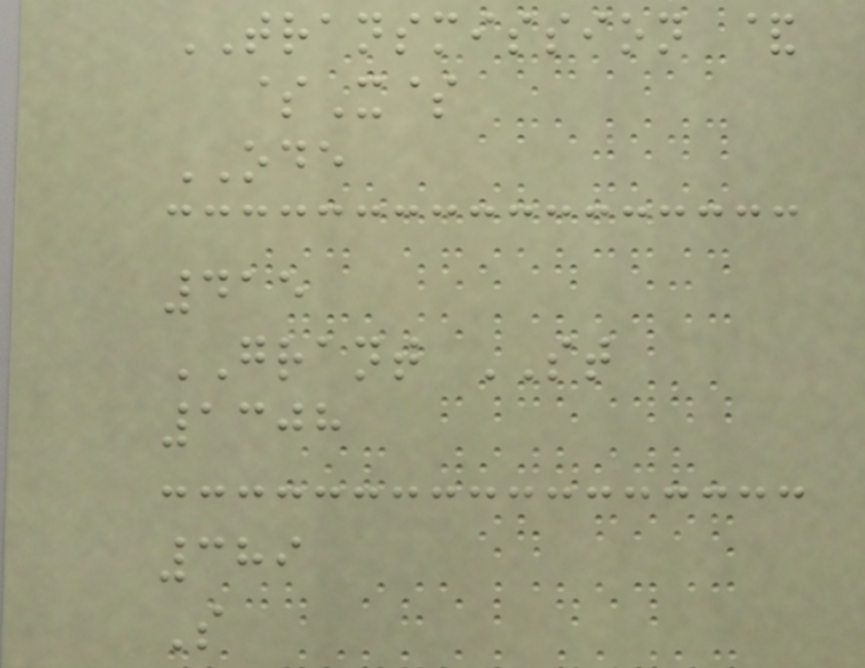TRANSMISSION &
$X$
ODE
415
GRANT ST
1308
389
S
